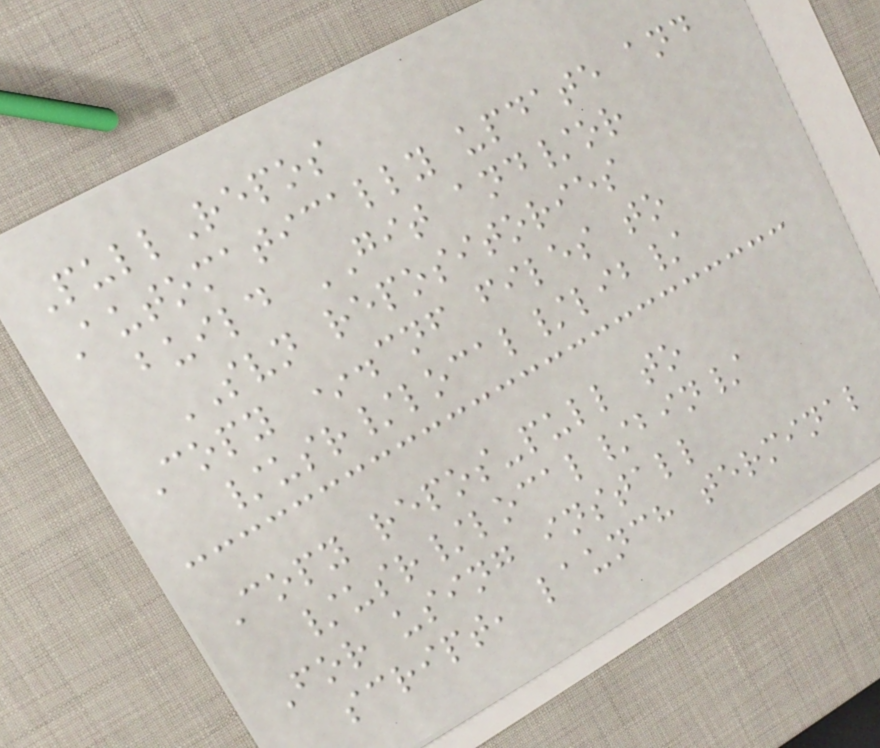PullRepos
Automatically update and
build GIT and/or
SVN repositories
Copy *.cnf files to
/usr/local/lib/
Copy repos-pull to
/usr/local/bin/
For using install
script, launch terminal
